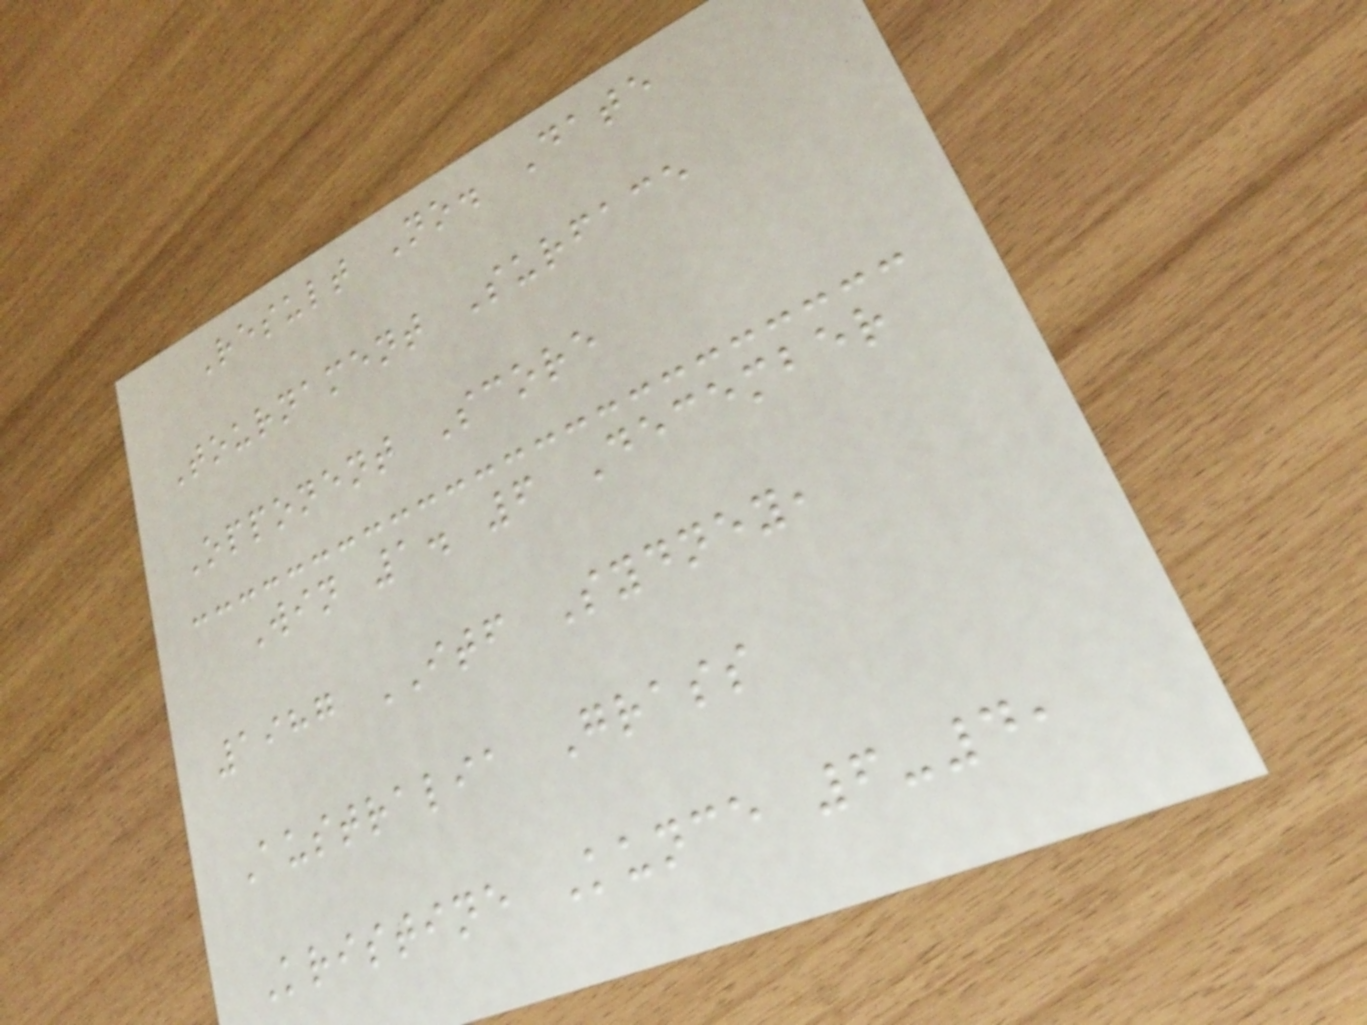Result No. Date
Tournament Surface
Opponent Score
Win 1. 6 December
1987 ITF Sydney,
Australia Grass
Kristine Kunce 6-4,
